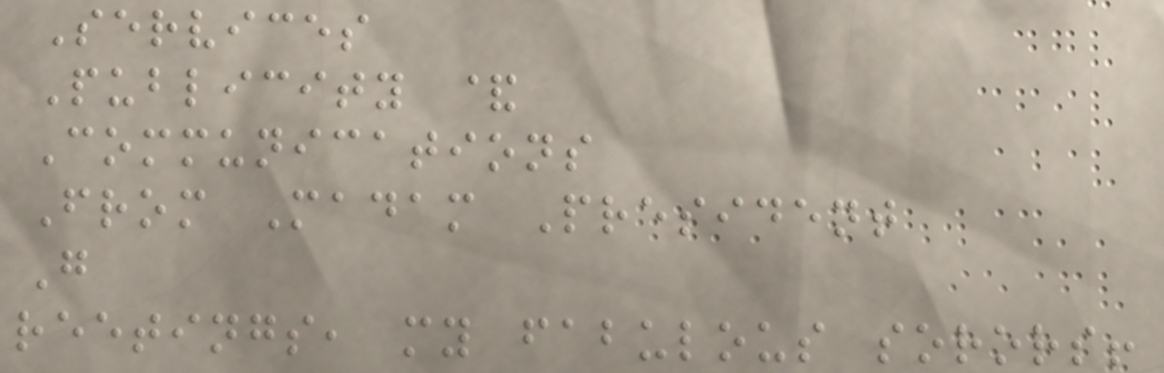Services
Publicity &
Communications
From Madam President
G
reetings, my fabulous sorors!
